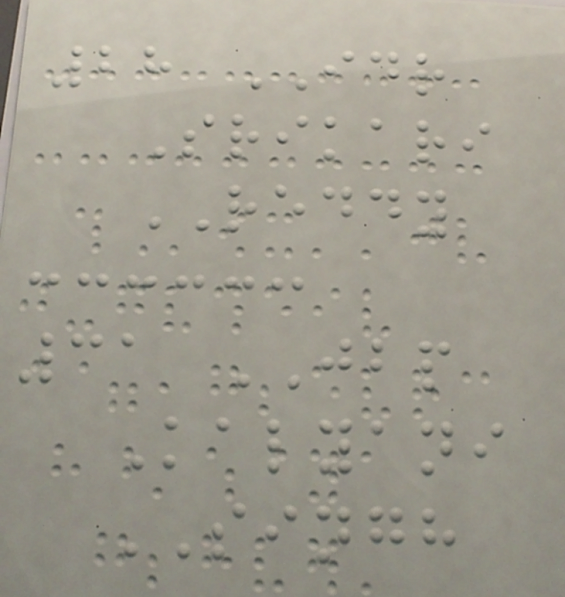28 IDR
Srikari
REDDY
31 JBP
Kalyani
SINGH
